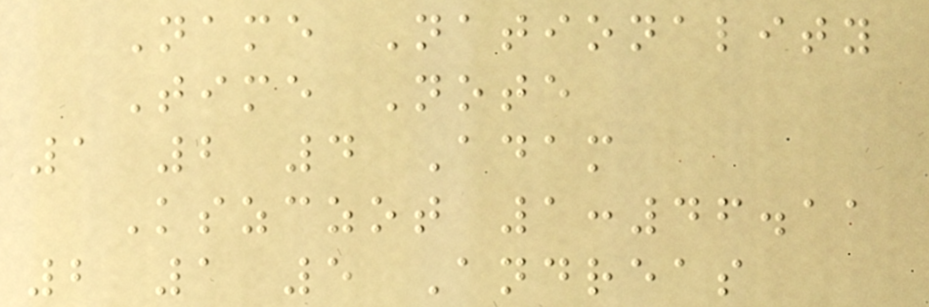Name Nationality
Time Note
1 2 4 Adam
Kszczot 1:46.11
2 1 5 Andreas
